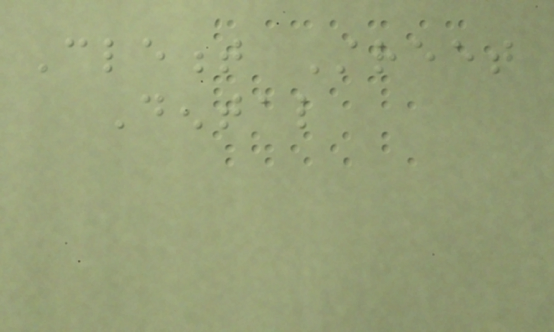Clement Street
Dental
